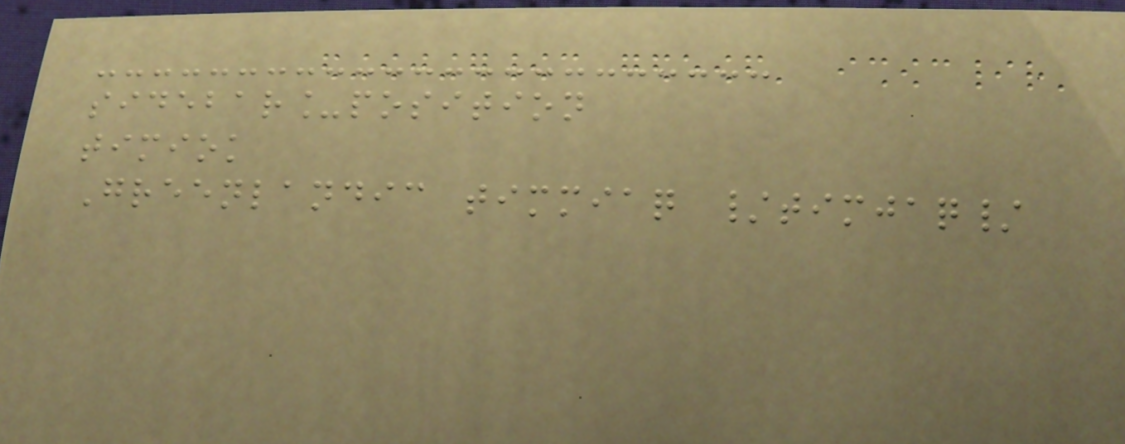sidebar_position
timiok
Greenlandic timmiaq /timjaq/
